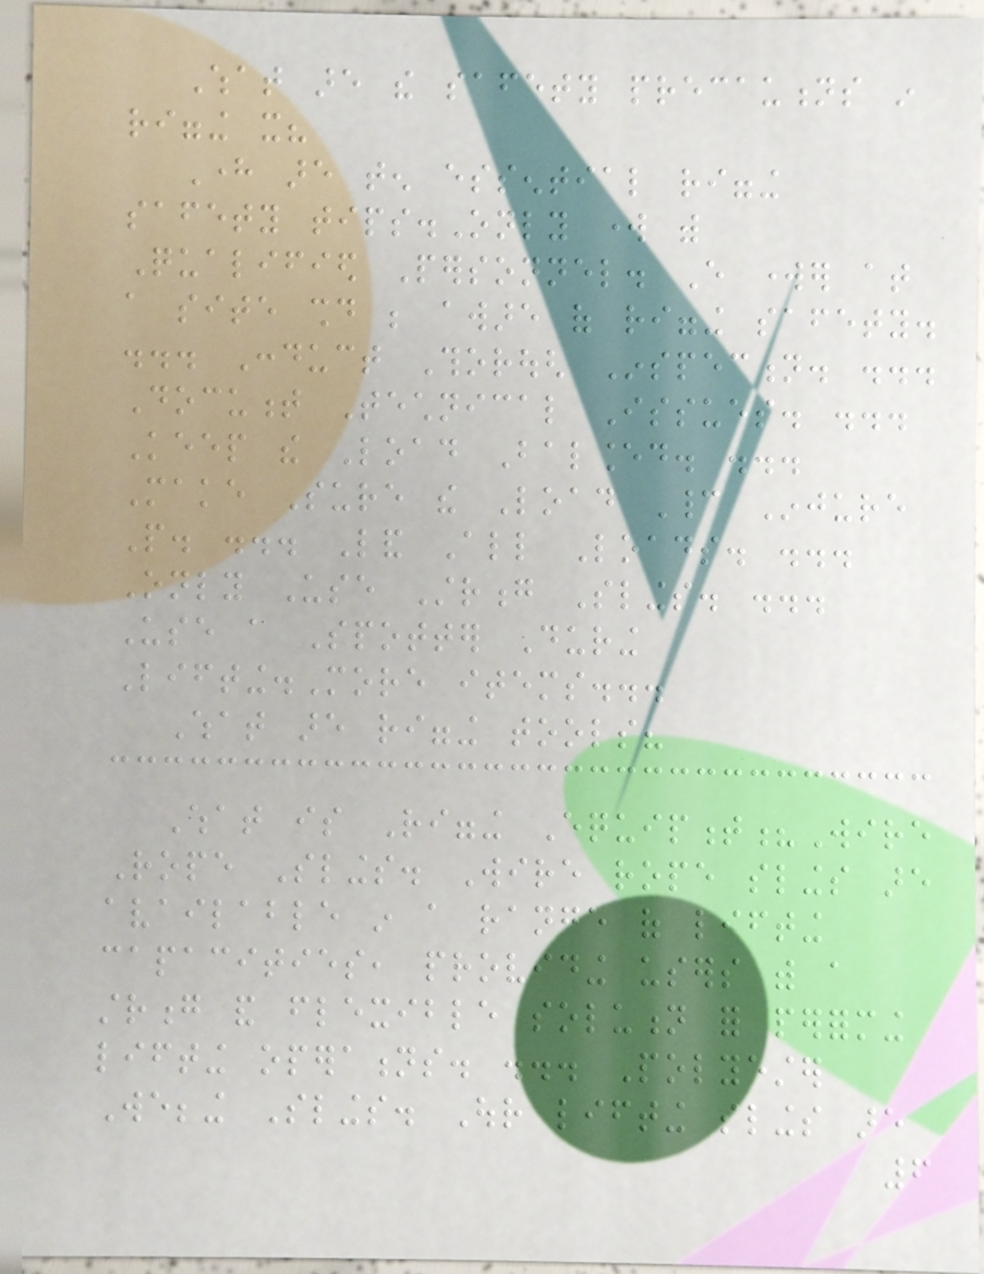What are the safety precautions in
rigging it?
Here are ten essential rigging
safety tips.Only work with
Qualified Personnel. Every worker at
a site should be aware of rigging safety.
... Conduct Thorough Inspection. ...
Document Technical Issues. ...
Keep the Load Balanced. ...
Make Sure the Load Cannot Injure
People. ... Land All Loads. ...
Only Use Strong Slings. ...
Use a Spotter During
Lifting.More items...
What are rigging tools?
What is Rigging Equipment?Wire
Rope Slings. Wire rope slings are
available in a range of lifting
capacities, providing users with a
strong and flexible solution for performing
lifting operations. ... Polyester
Webbing Slings. Our lifting slings are
6
